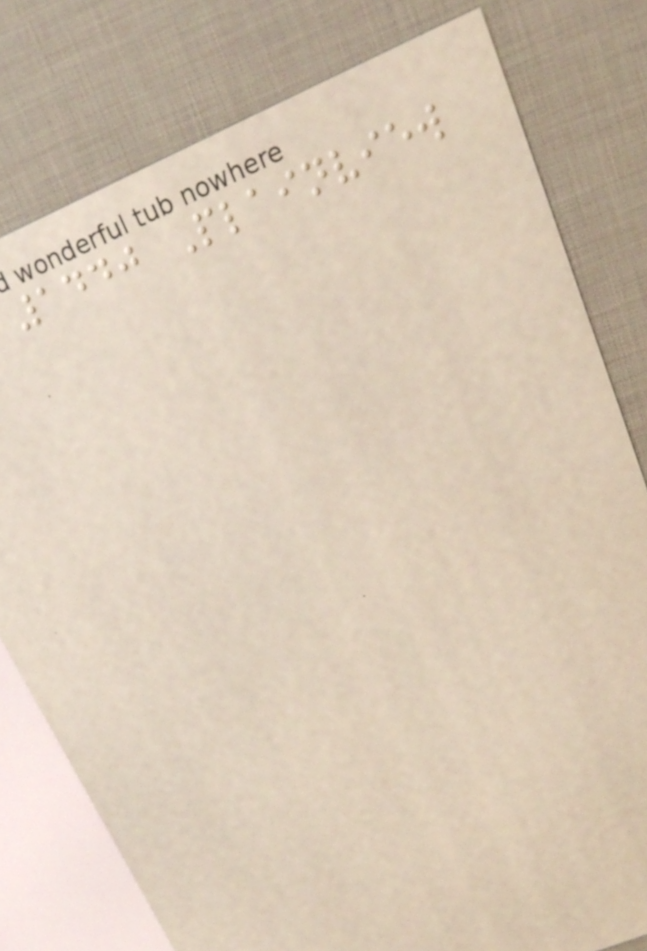1440 Plainview
